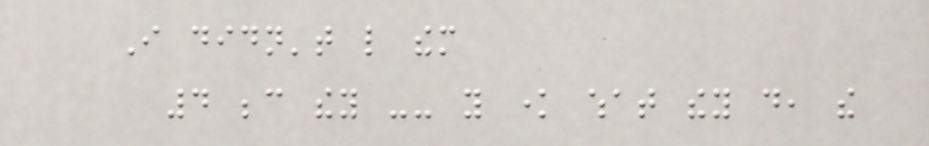I didn't like them
4 because they -- you know what they do, the
